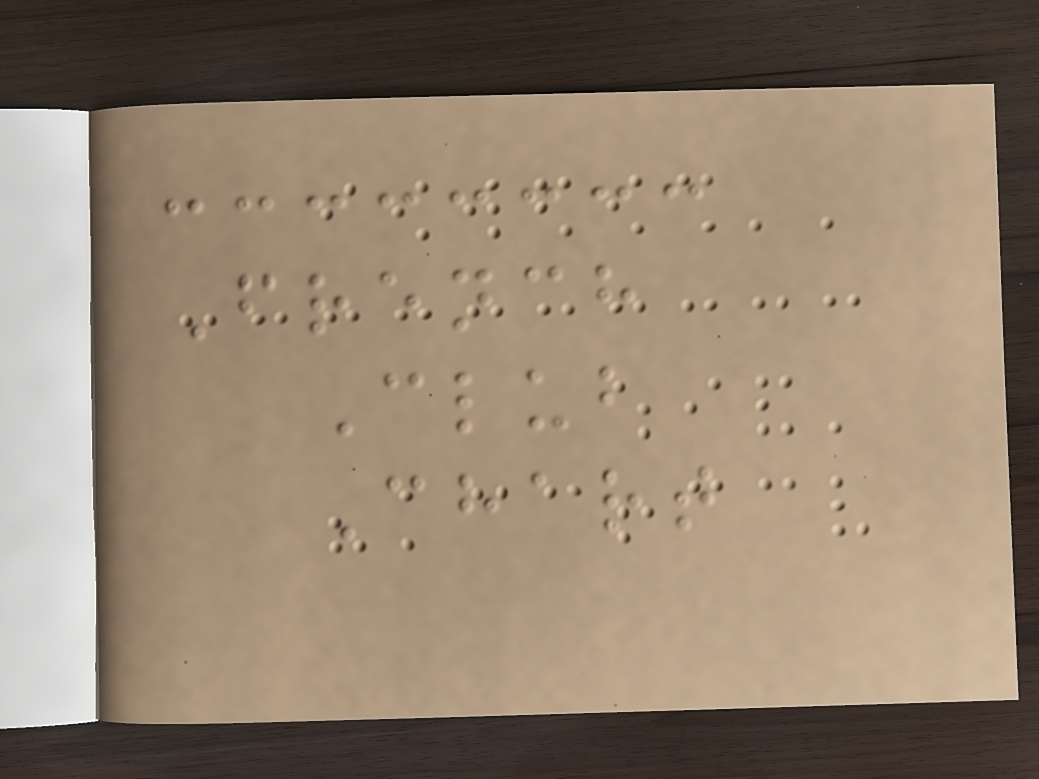French
Club
Chart
